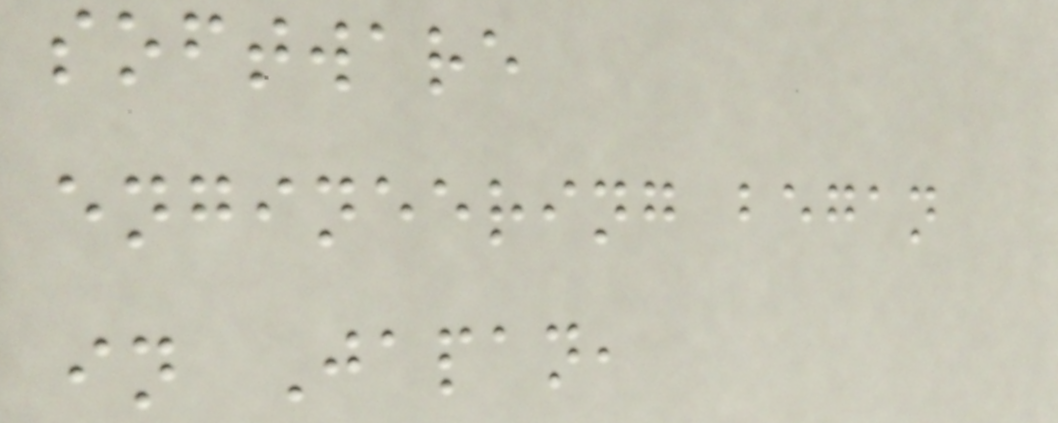software
engineering began
in Japan,
